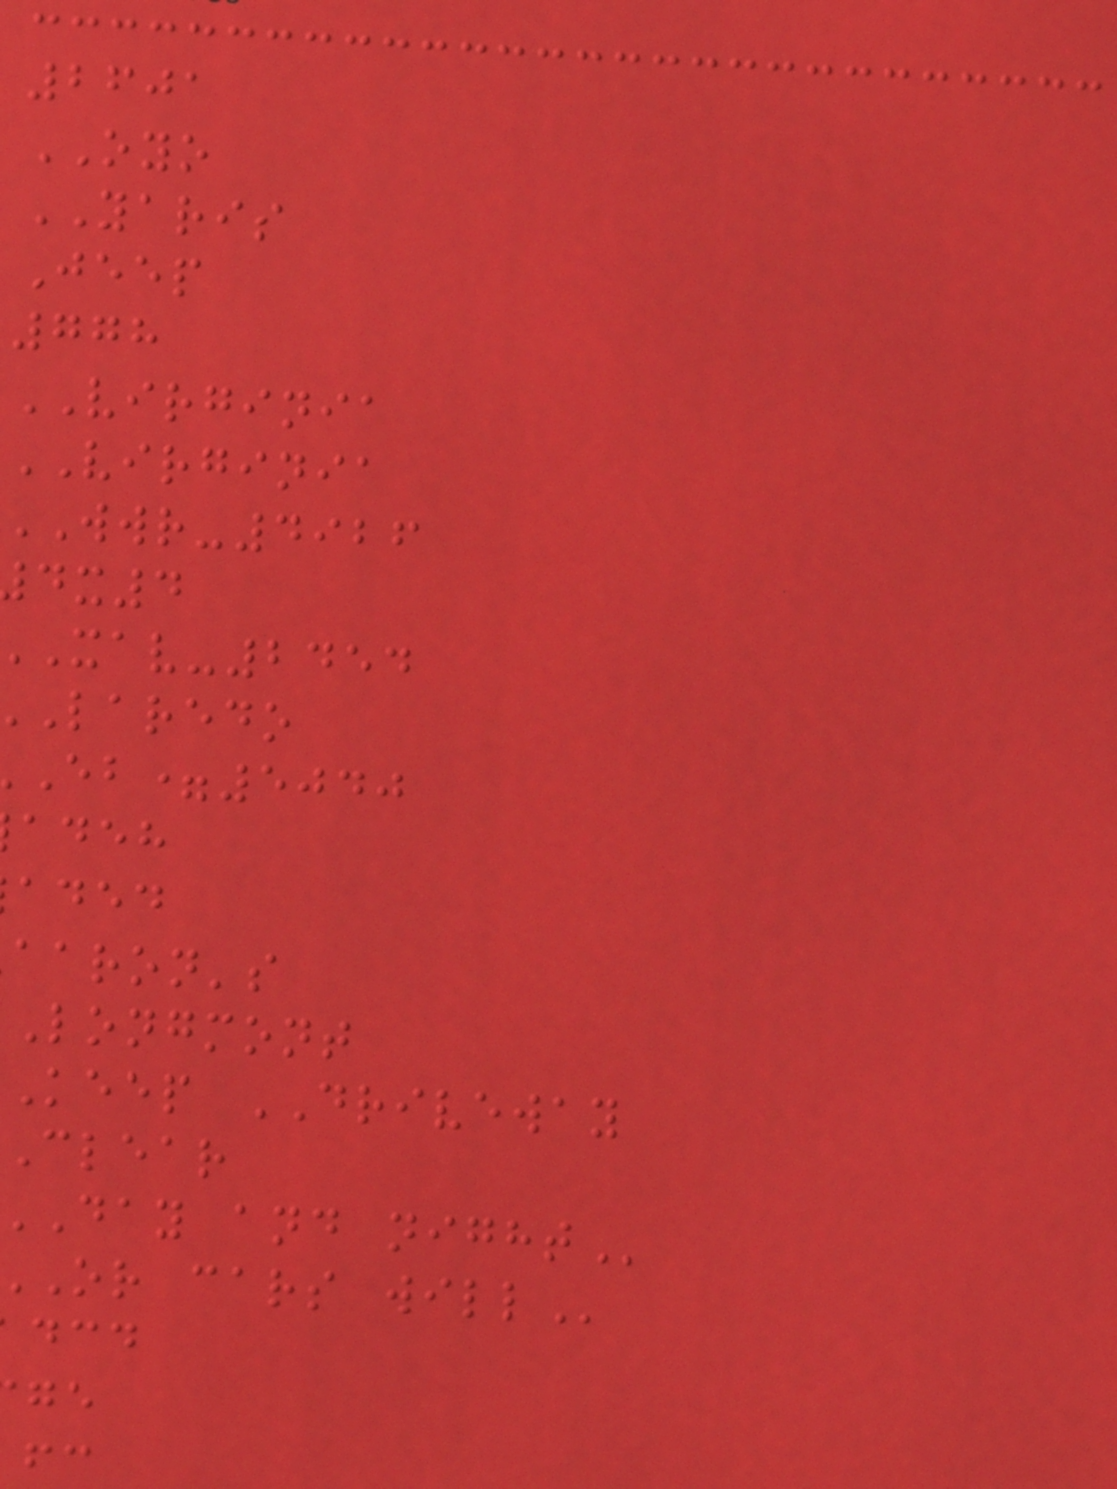2601
OYO
YARIS
Jeep
778
VIRGINIA
VIRGINIA
WWR-4926
xav-2454
laredo
eb=5040
adeh
aded
aaron's
longmont
keep DRIVEWAY
clear
day and
or cars
